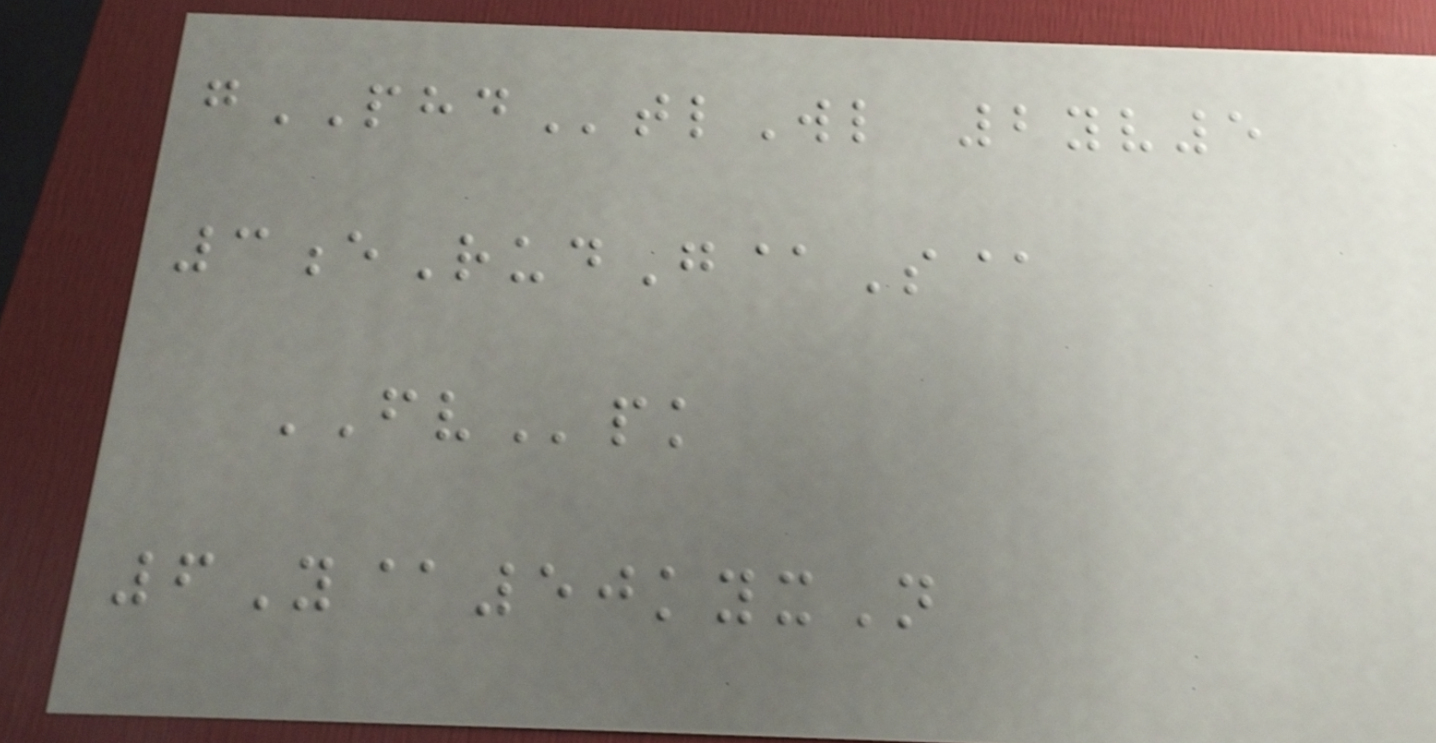gPHDtlWl 2yv5
3eRudG@S@
FVpk
6Y@50kyxN
